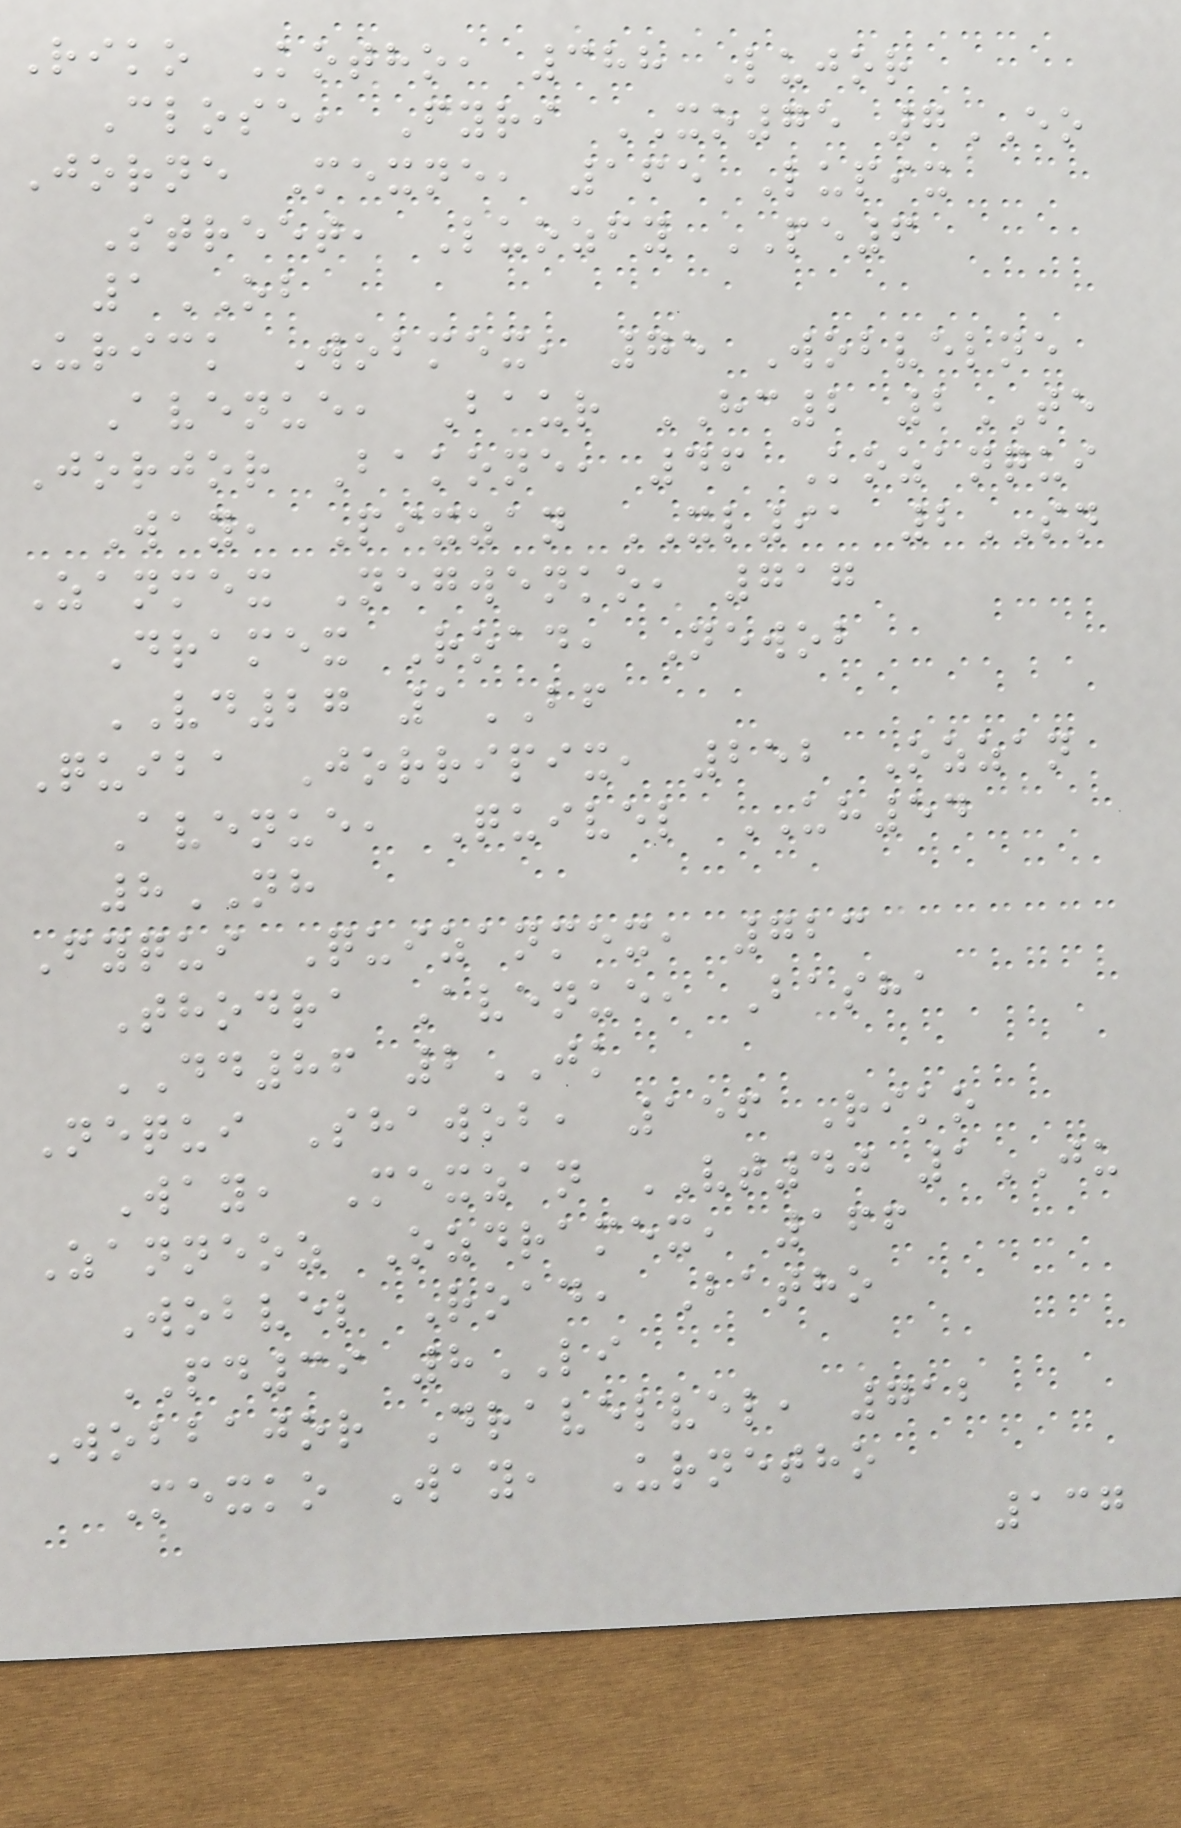Riko Kotho, 388 Lujor
Close, Fyri XO75 7EO
Jorne Mexne, 165 Lupix
Street, Luozfy PE6
1OB
Urick Wobmex, 75 Wobvelne
Avenue, Baur HC2 2TE
Jorjor Bakone, 46 Kozanqui
Way, Pixzan XL91 2SN
Zanmex Negwenko, 717
Dramex Road, Newob
VD27 1BF
Quiba Jorripix, 252 Ozzan
Avenue, Quivel UH54
8NH
Fyqui Quizanmex, 723
Thodra Avenue, Basha
DD86 2JK
Nequi Shawob, 156 Riko
Way, Mexzan VT40 1JU
Zanneoz Ozdramex, 166
Wobvel Road, Batho
PD39 8LI
Wobbajor Dravelvel, 712
Mexko Way, Urnetho
137
